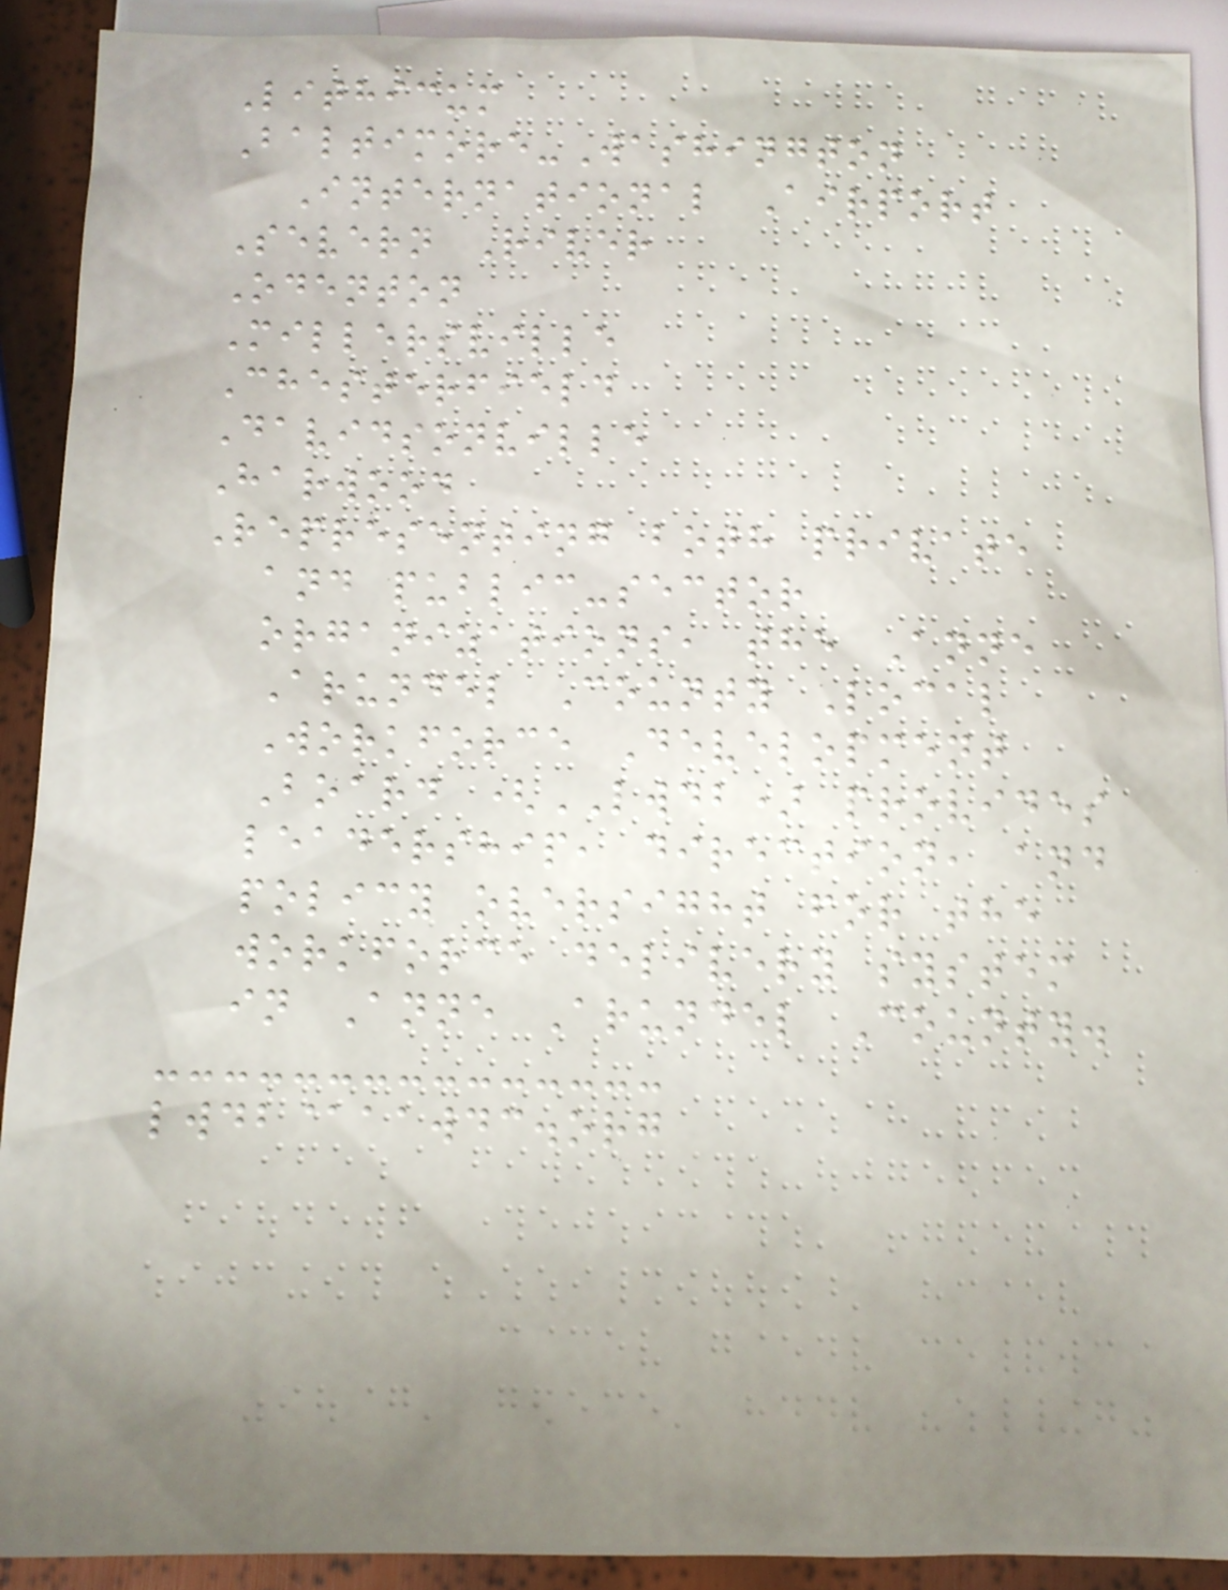Lithicum
Baltimore-Washington
International Airport
Severn River
Odenton
Millersville
Chesterfield
Davidsonville
Harwood
Representing both private
and public-sector
organizations, the Anne
Arundel County Local
Workforce Development
Board (LWDB) provides
leadership, direction, and
policy oversight for the
workforce delivery system
in Anne Arundel County.
lwdb@aawdc.org
